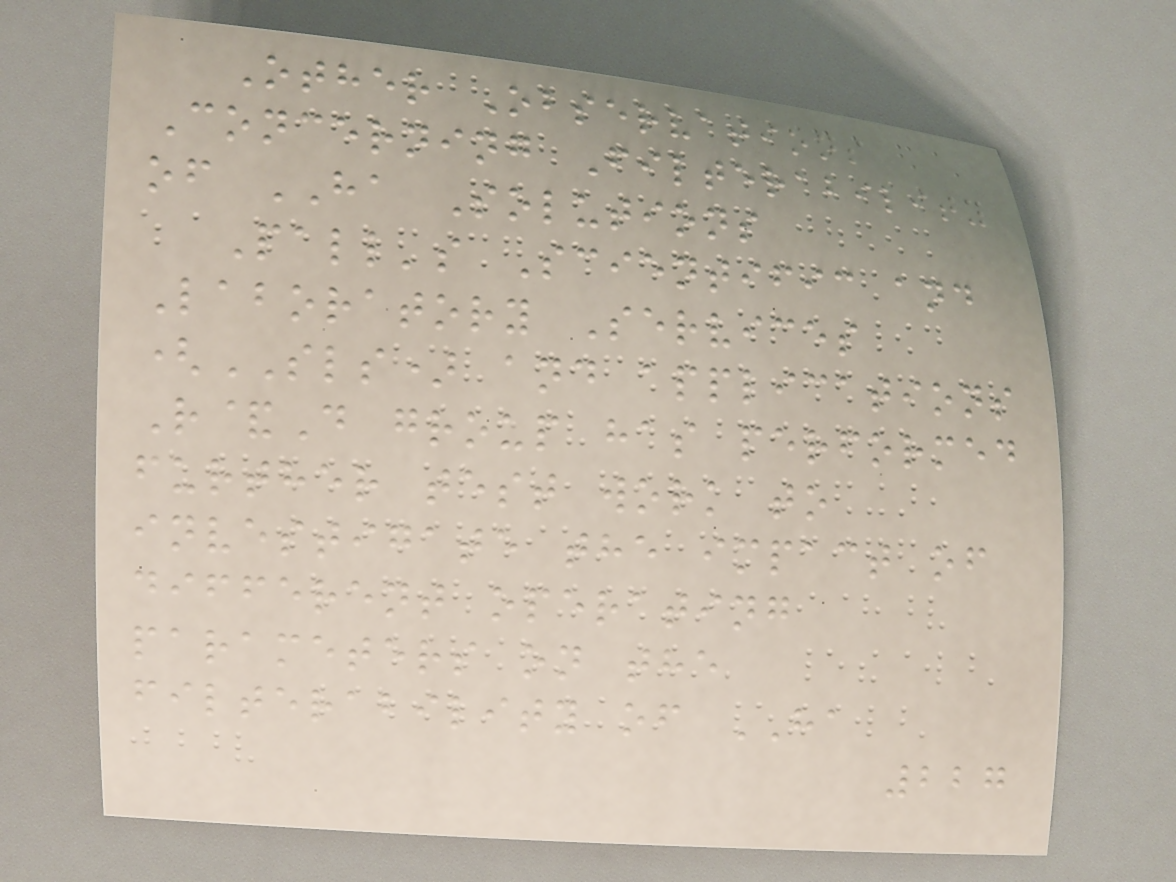Other Observations
Concerning Filterability
of HA Solutions
Pall's Scientific and
Laboratory Services
(SLS) and applications
R&D group has performed
further test work to
investigate the impact of
different operating
parameters on the
filterability of HA
227
